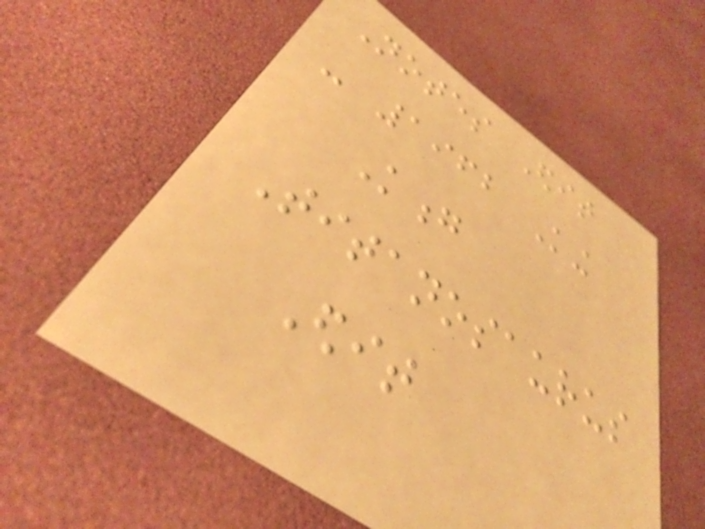Notes Edit
- 1962 King
Kong
Titanosaurus
Edit
